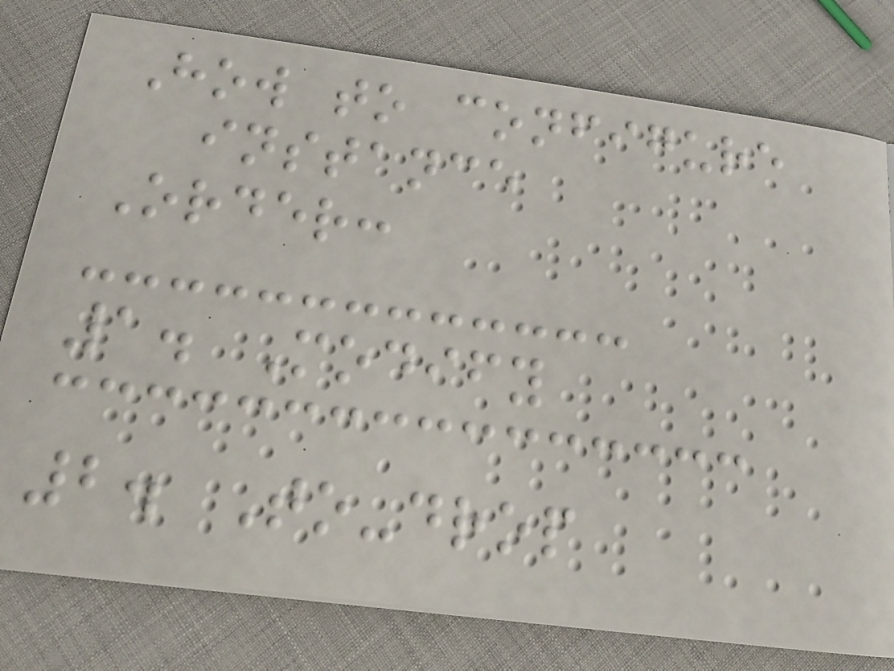How to configure
instance
Order:
1. Modify
2. To-drop
